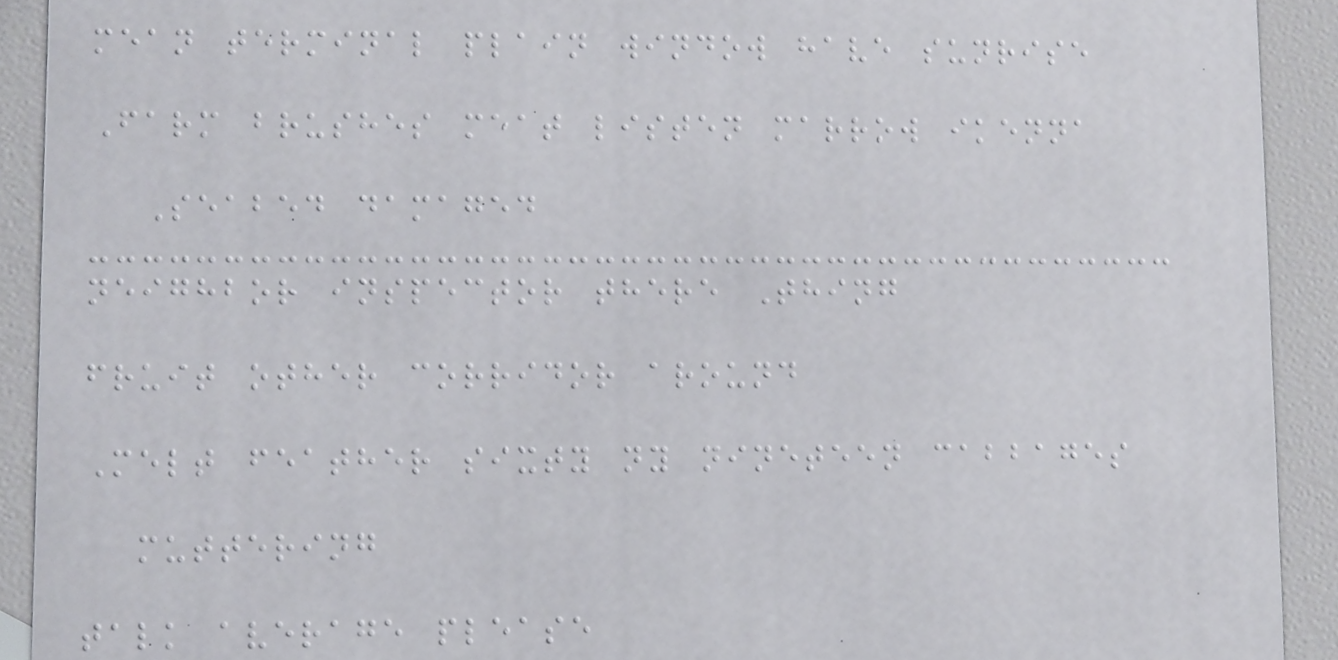mean terminal plain window have sunrise
Farm brushes meat listen marrow ikenna
Seabed damaged
neighbor inspector there Thing
fruit other corridor around
Melt feather sixty ny nineteen cabbages
muttering
talk average please
